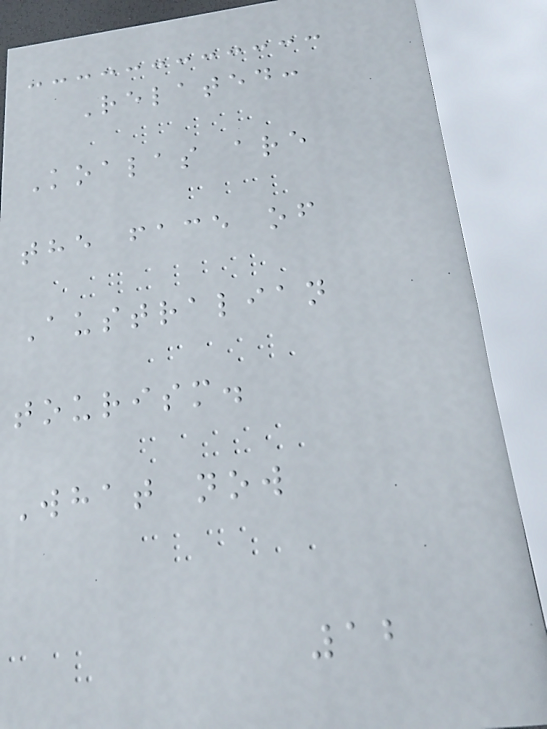Related:
Koalas are
the face of
Australian
tourism.
What now
12
